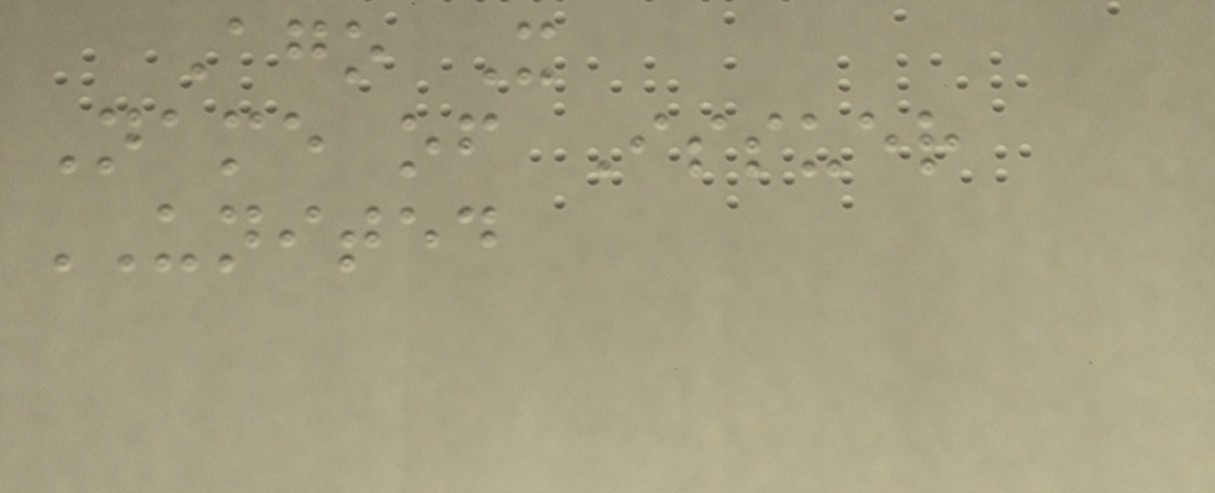Ago X
Name of Issuer
UNITED
